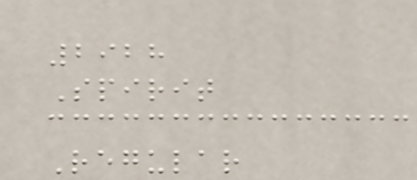2928
Spirit
Regular
